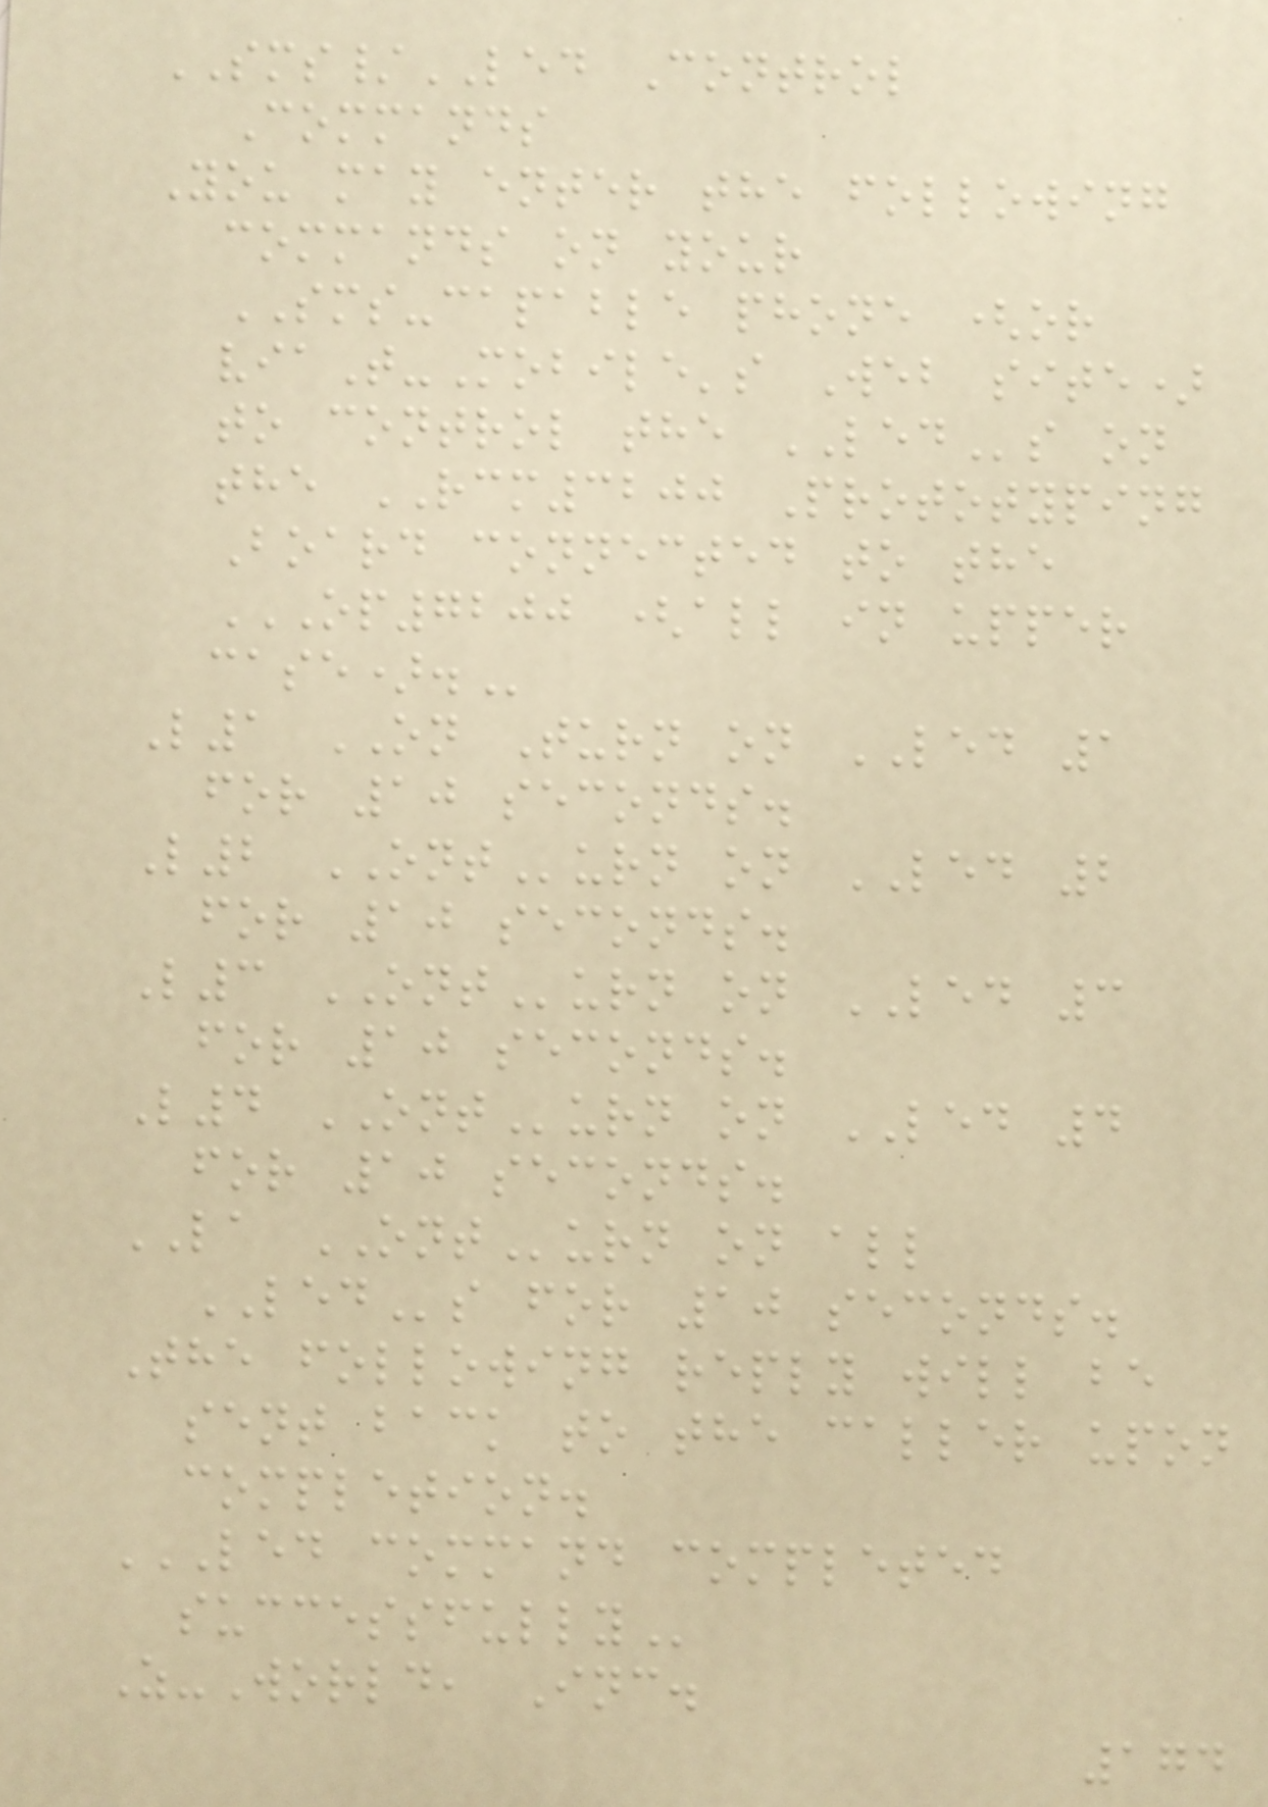SMS/LED Control
Commands
You may enter the following
commands on your
SMS-capable phone (or
viaT-Mobile's Web site)
to control the LEDs on
the RCM3200 Prototyping
Board connected to the
OP7200 (ALL IN UPPER
CASE).
L1 ON Turn on LED 1
for 10 seconds.
L2 ONTurn on LED 2
for 10 seconds.
L3 ONTurn on LED 3
for 10 seconds.
L4 ONTurn on LED 4
for 10 seconds.
LA ONTurn on all
LEDs for 10 seconds.
The following reply will be
sent back to the caller upon
completion.
LED COMMAND COMPLETED
SUCCESSFULLY
Z-World, Inc.
174
